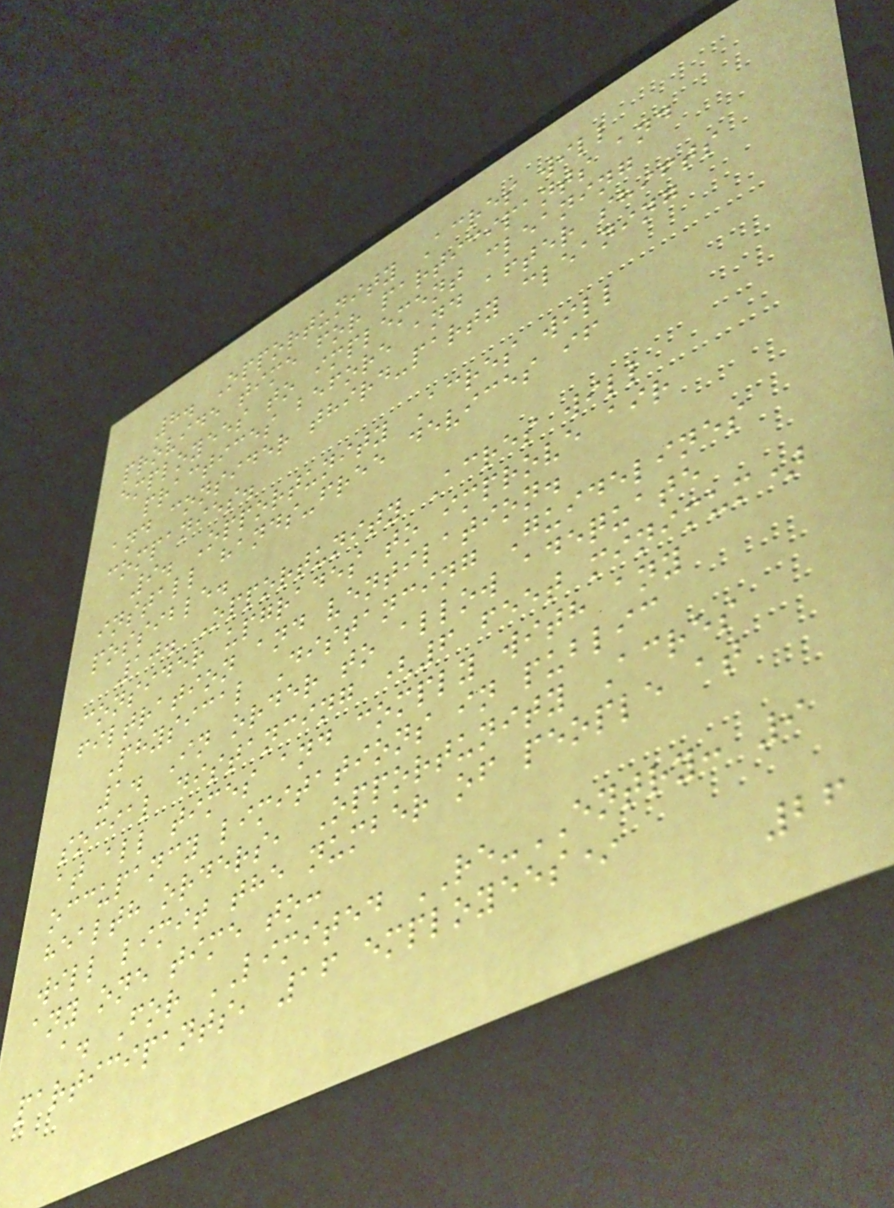8. Opportunity Acres will
provide time for participants and
employees to implement cleaning
practices before and after shifts
and consider third-party cleaning
companies.
9. Opportunity Acres will
install hands-free devices if
possible.
10. Opportunity Acres will
consider upgrades to improve air
filtration and ventilation.
Physical Distancing Guidelines
1. In order to allow adequate
social distancing (6 feet minimum)
at all times and comply with any
occupancy limitations in public
health orders, Opportunity Acres
will limit the number of people at
any one time to:
a. For LIMITED RE-ENTRY: 9
participants, 16 employees*
26
